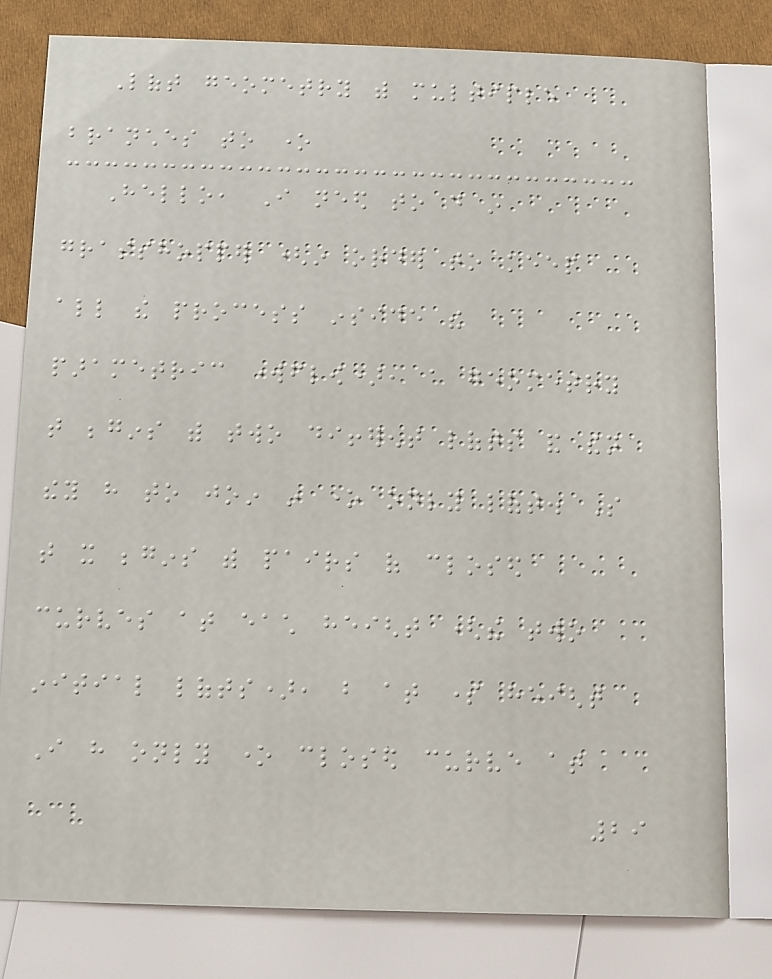Loft geometry with multiple
branches to one
Hello, I need to do in
grasshopper (in order to keep
all the process inside the
parametric workflow), a geometry
that begins with two different lofts and then
they have to join in one only loft. So
that it begins with pairs of closed
curves at each height (the two
initial lofts), but at some height
I have only one closed curve at
29
